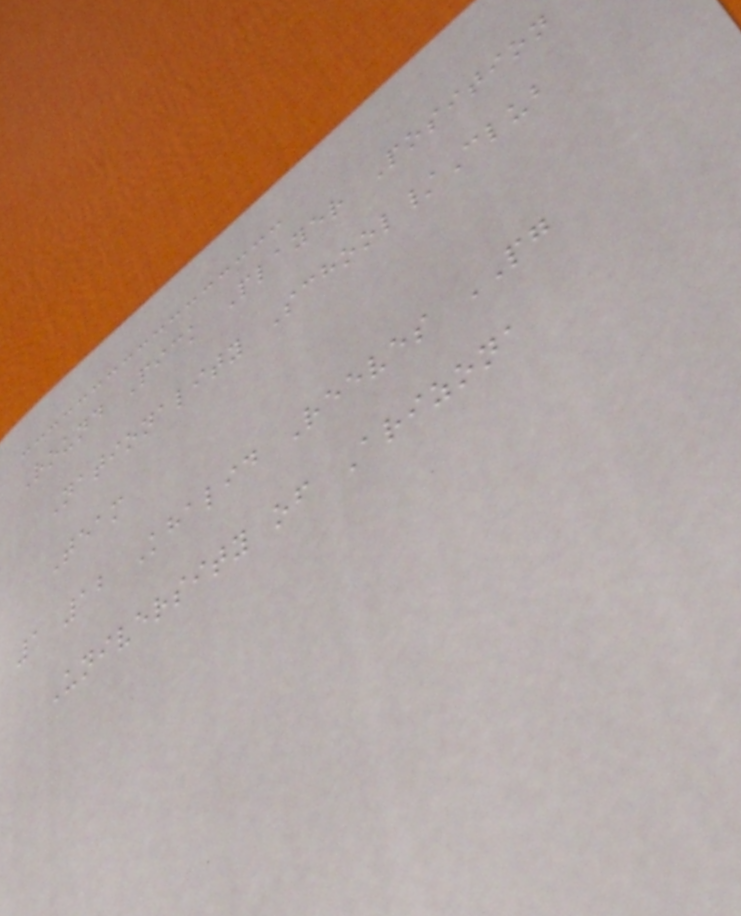Round Pick Player Position
Nationality School/Club
Team
1 12 Khalid Reeves PG
University of Arizona
